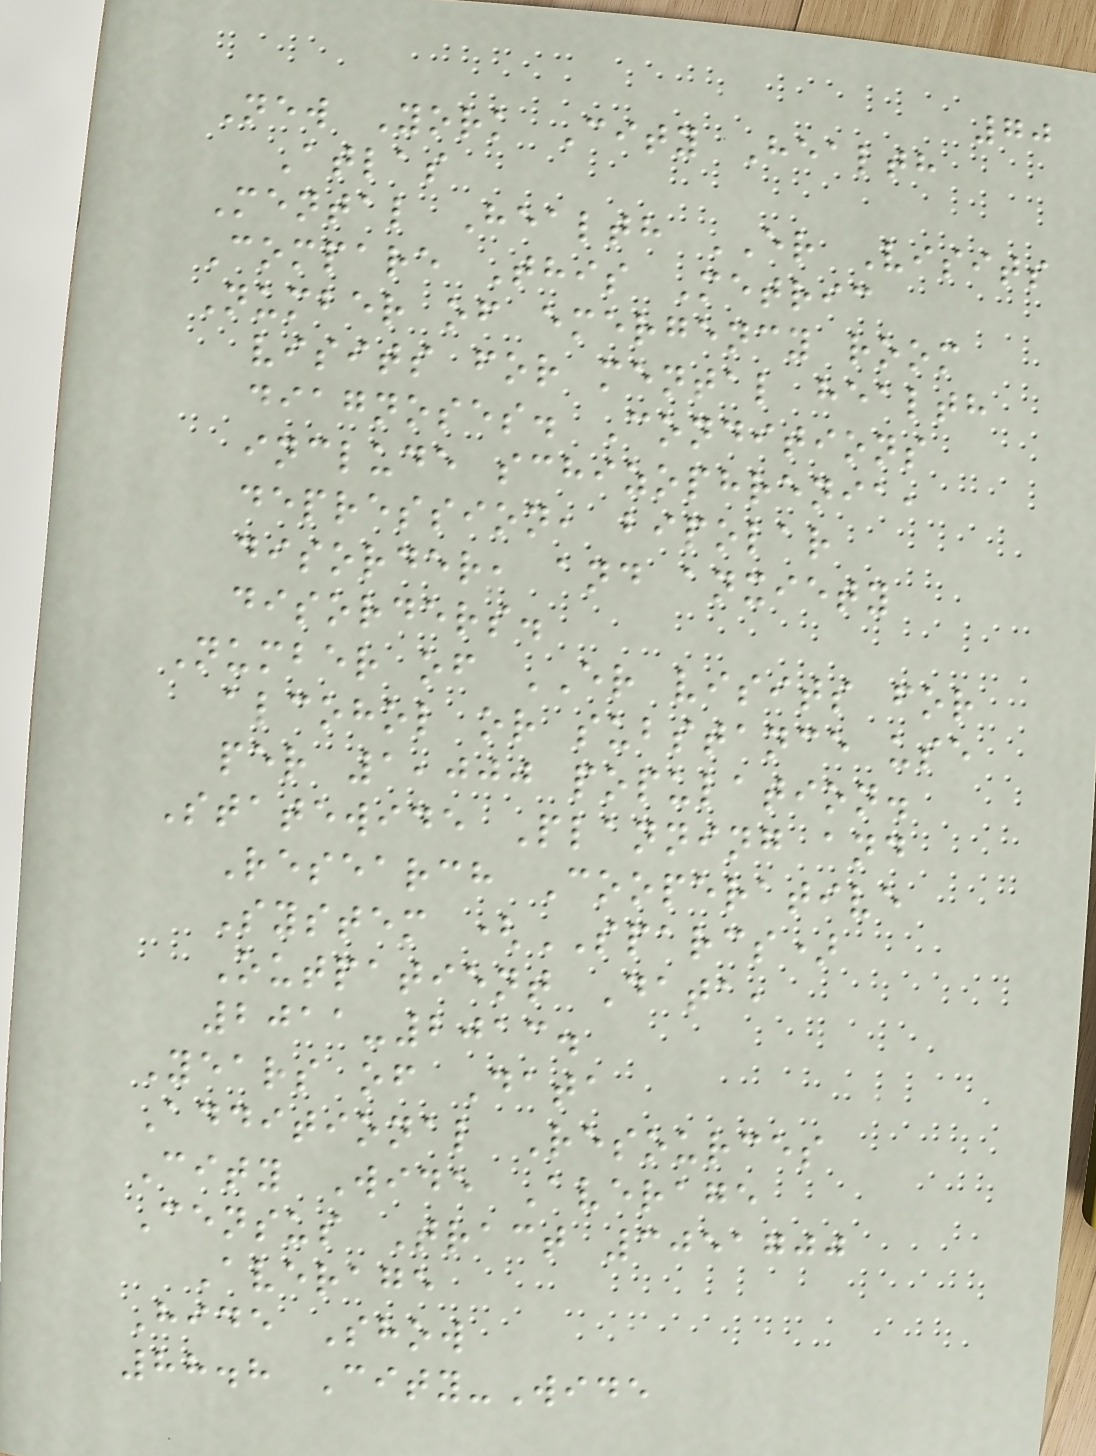70
New York City Health
Atlas
Mental Health ER Visits
Compare This Metric
Number of emergency room
visits for mental health
diagnoses. Conditions
include schizophrenia,
depression, bipolar
disorder, and anxiety
disorders.
Number of ER visits for
alcohol or substance use
per 1,000 population.
Statewide Planning and
Research Cooperative
System (SPARCS)
Outpatient Data,
2011-2013.
Years of Data
Additional Resources
City Wide Average
Census Tract 3051700
Average
Hide Show
88.8 City-Wide
